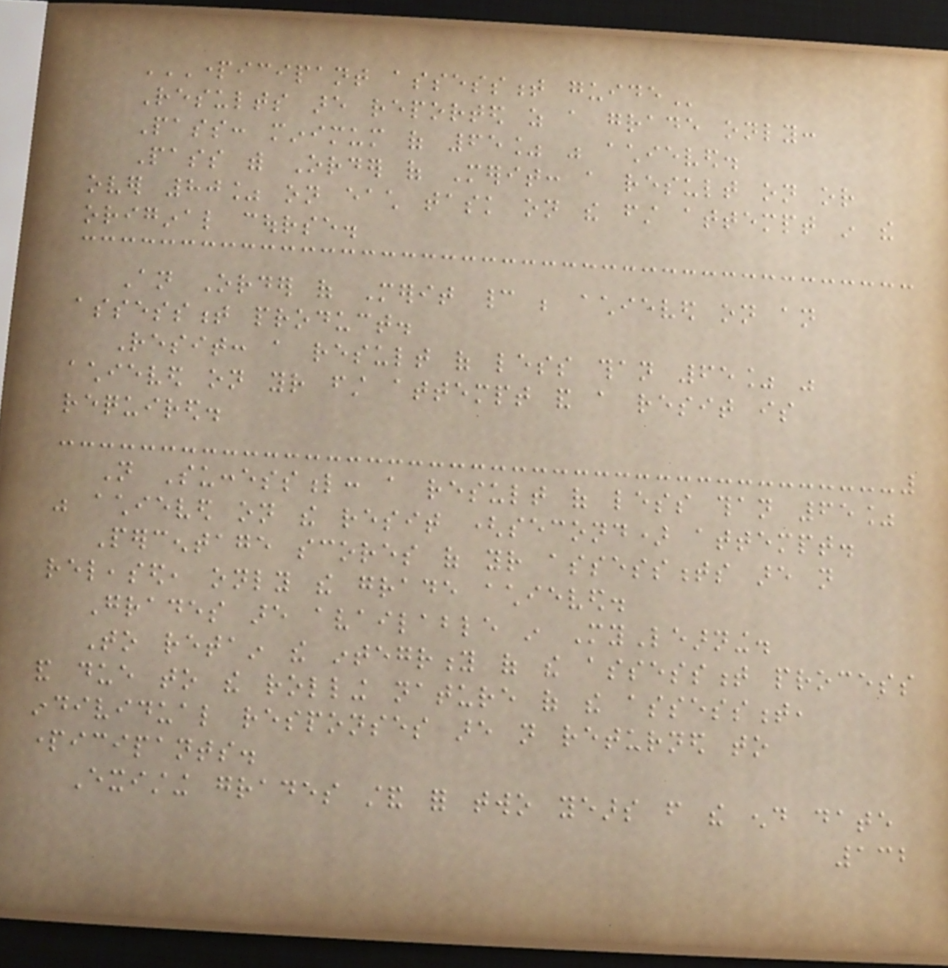PARTICIPANT ASSESSMENT GUIDE
Results are reported as a grade only:
Pass: minimum of 65% was achieved.
Pass with Order of Merit: a result on or
over 80% on each task on the first attempt in the
original course.
An Order of Merit cannot be achieved on an
assessment product.
Resit: a result of less than 65% was
achieved on your first attempt and a resit is
required.
Not Successful: a result of less than 65%
was achieved on the resit (second) attempt.
Percentage scores of your assessments are not
released, only the grade achieved.
Grades are available in MyLearning.
To retain the integrity of the assessment process
and due to the rolling nature of the assessment,
individual responses are not returned to
participants.
Existing grades stand for two years from the end date
132
